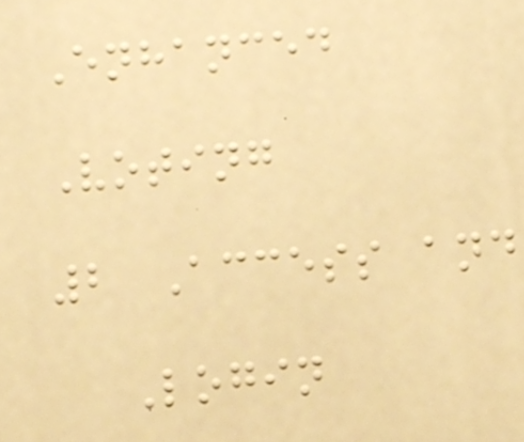Enhanced
Voting
2 Access and
Login
